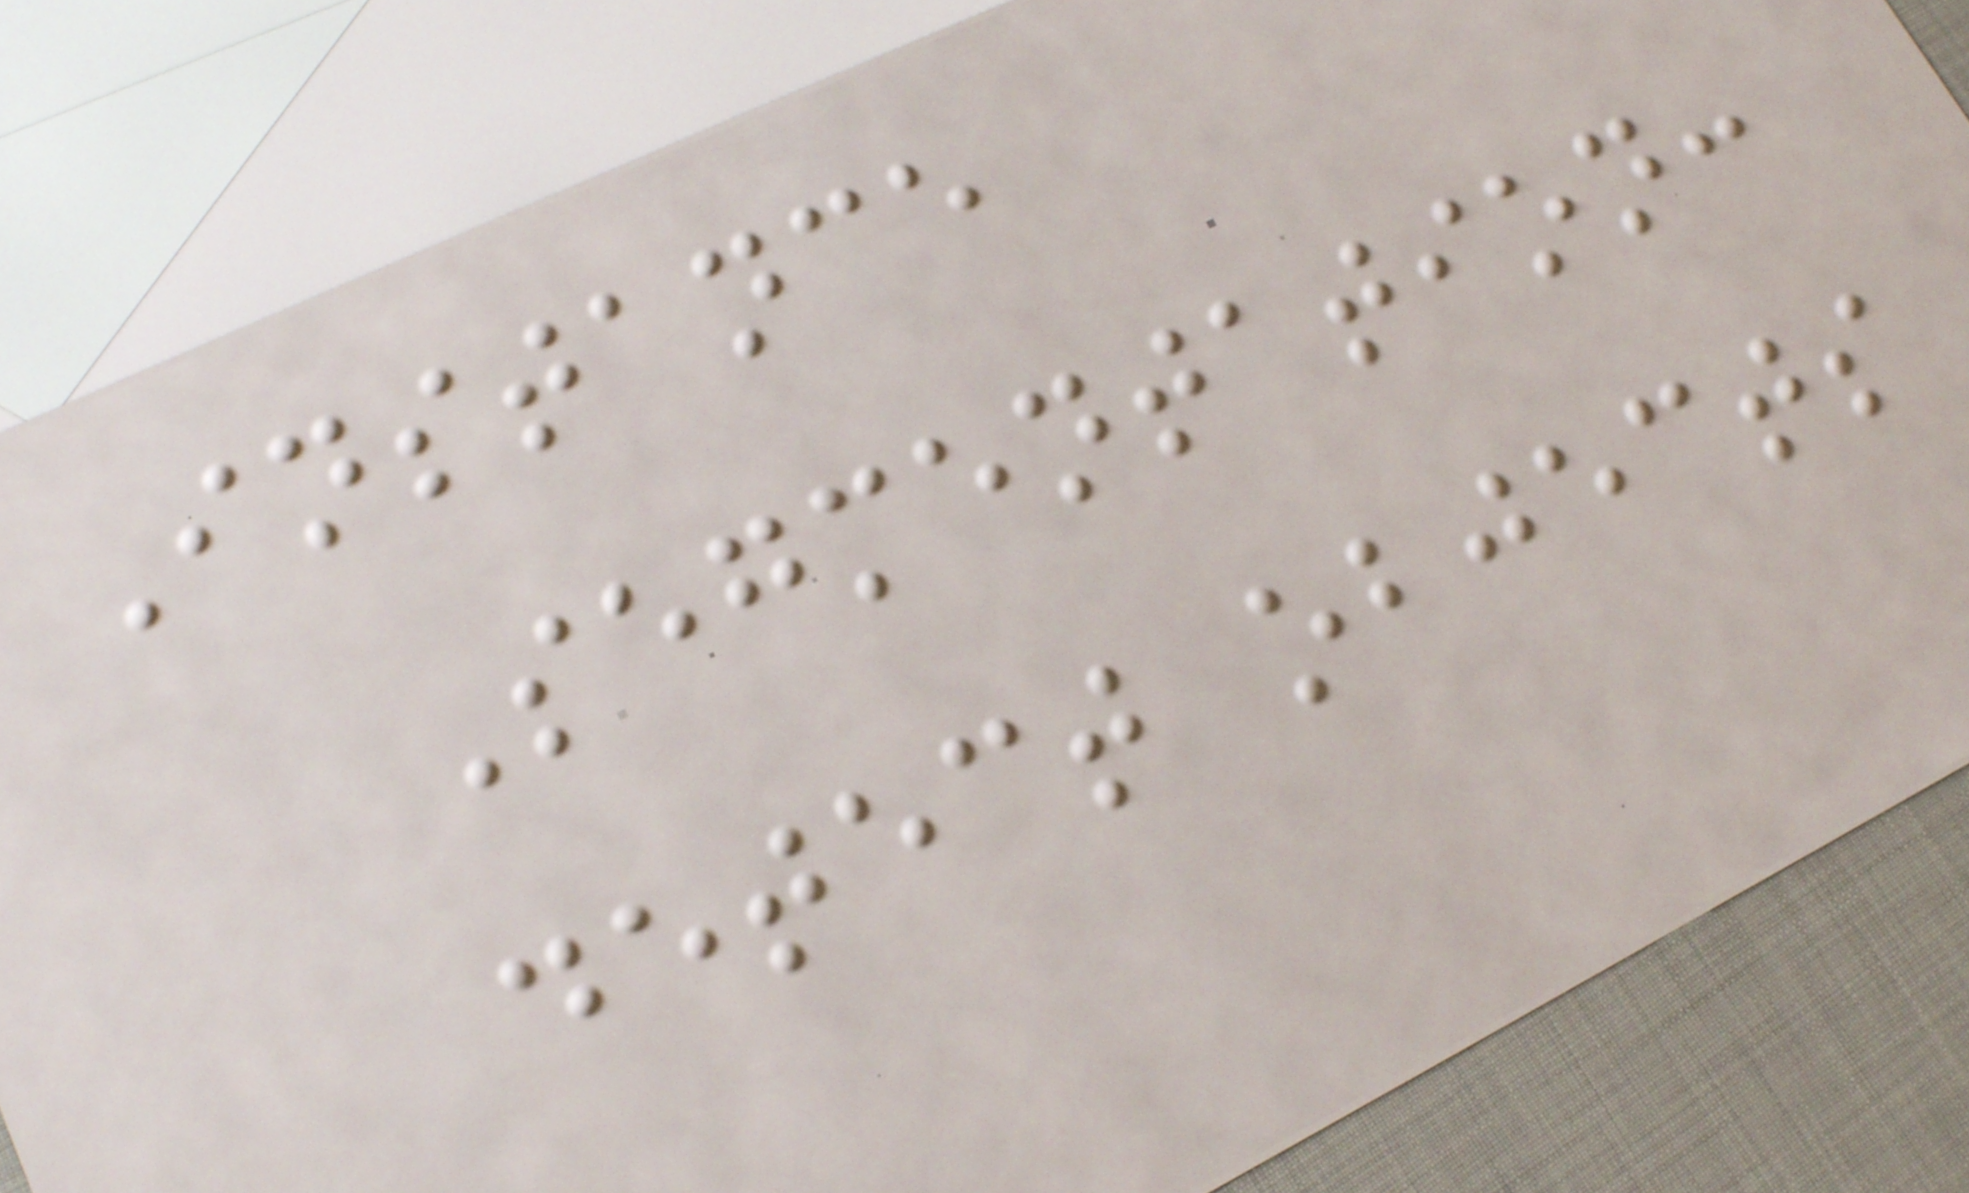Instance
Segmentation:
detect objects
